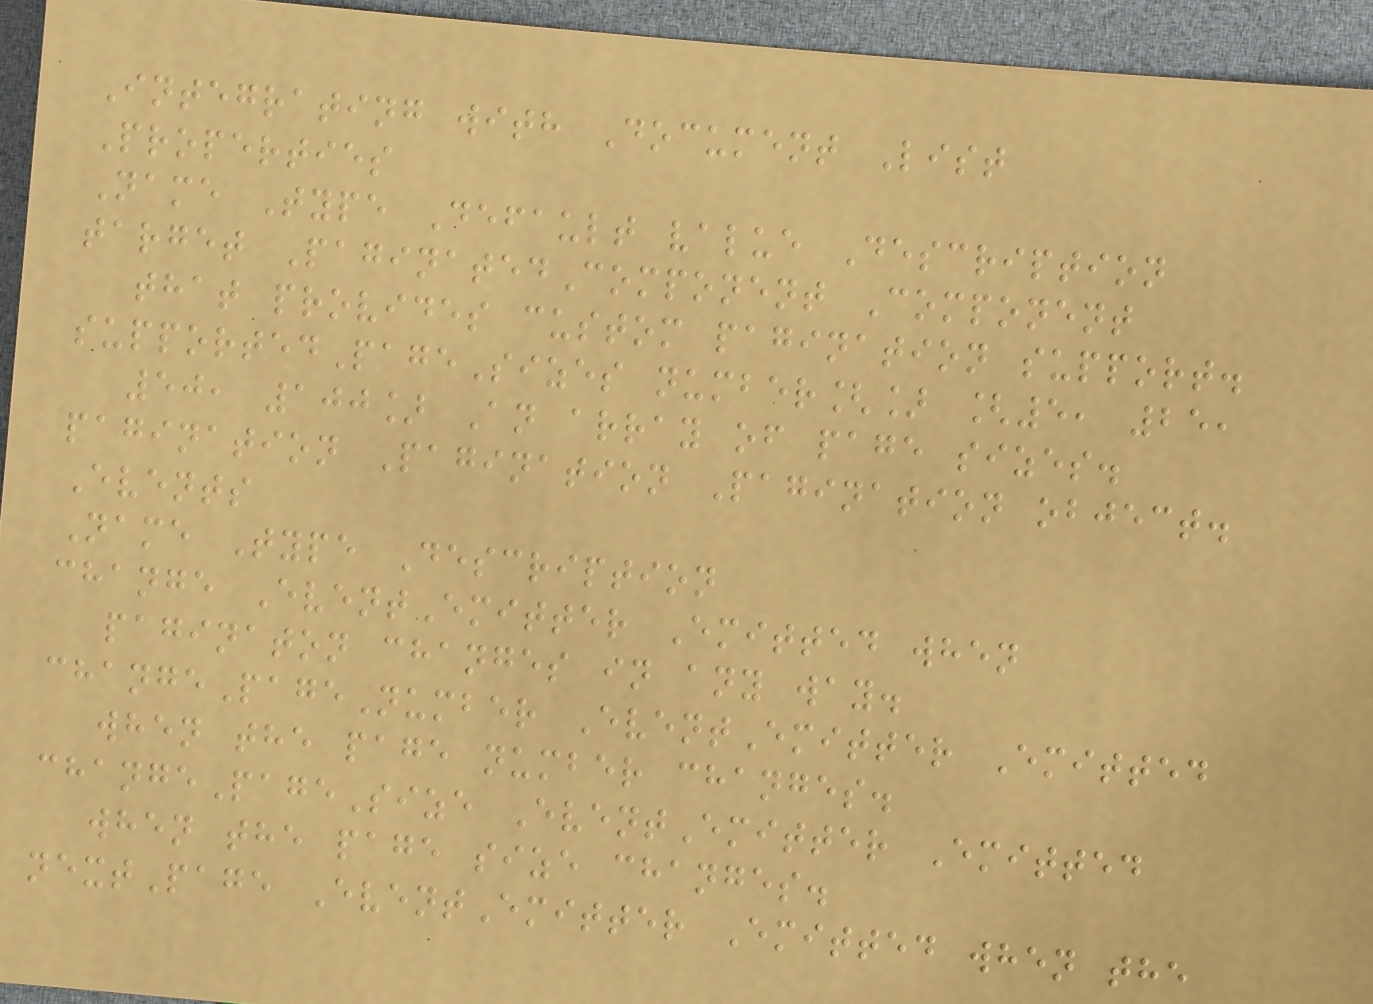Integrating with Document List
Properties
Name Type Default value Description
target PaginatedComponent Component
that provides custom pagination support.
supportedPageSizes number[] [5, 25,
50, 100] An array of page sizes.
pagination Pagination Pagination object.
Events
Name Type Description
change EventEmitter Emitted when
paginaton changes in any way.
changePageNumber EventEmitter Emitted
when the page number changes.
changePageSize EventEmitter Emitted
when the page size changes.
nextPage EventEmitter Emitted when the
